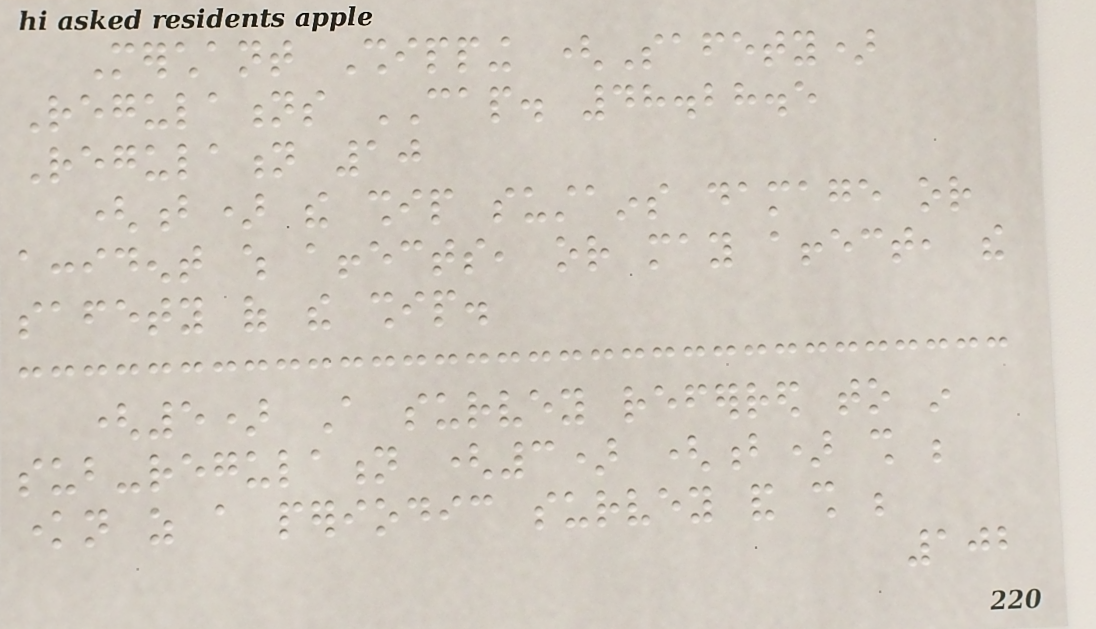Merchant Shipping (Safety)
Regulations CAP. 48.28.5
Regulation 10
(b) the ship sustains damage or
accident which affects, or may affect, the
safety of the ship.
(5) A survey referred to in
sub-regulation (3) (b) shall be
known as a periodic survey and shall be
102
